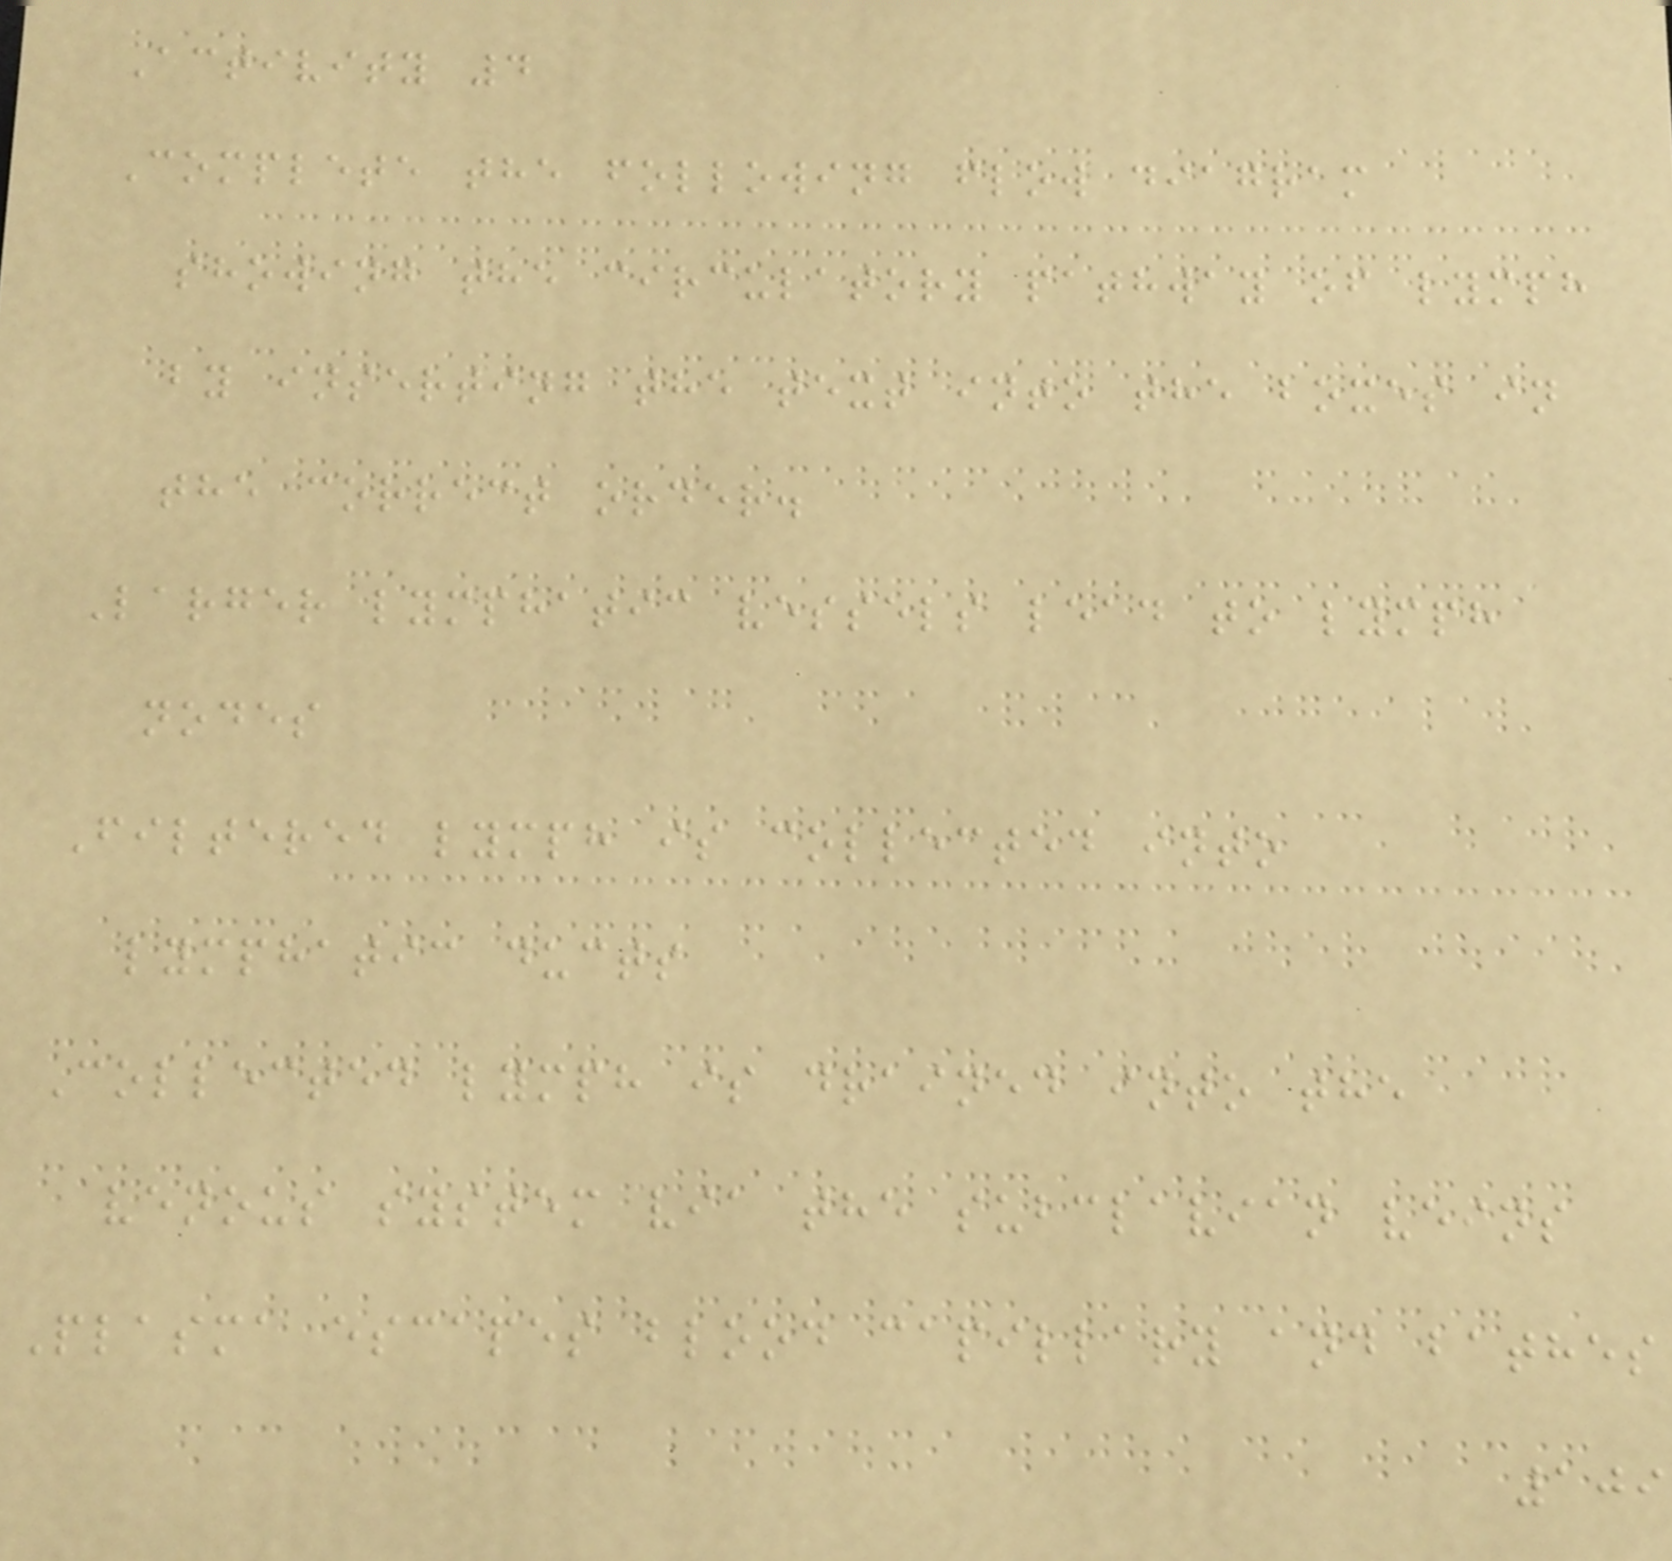Activity 4
Complete the following flow diagram
showing the circulatory pathway of lymph
by inserting the text into the boxes in
the correct order.
Larger lymphatic vessels lead to lymph
nodes
Filtered lymph is collected into
lymphatic ducts
Collected lymph is drained into the
venous system via the subclavian veins
Plasma escapes blood capillary and bathes
109
